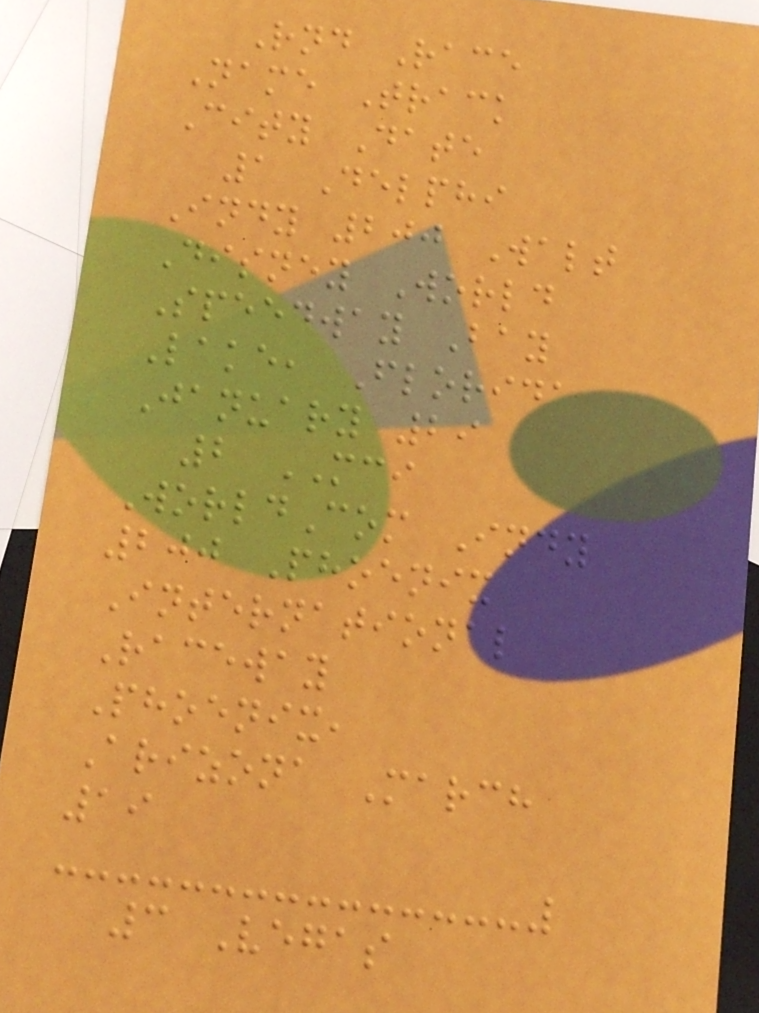Rnd Race
Name Track
City Date
1 Delphi
Indy 200 Walt
Disney World
Speedway Bay
Lake, Florida
January 29
2 MCI
WorldCom Indy
200 Phoenix
International
Raceway
Phoenix,
Arizona March
19
3 Vegas
